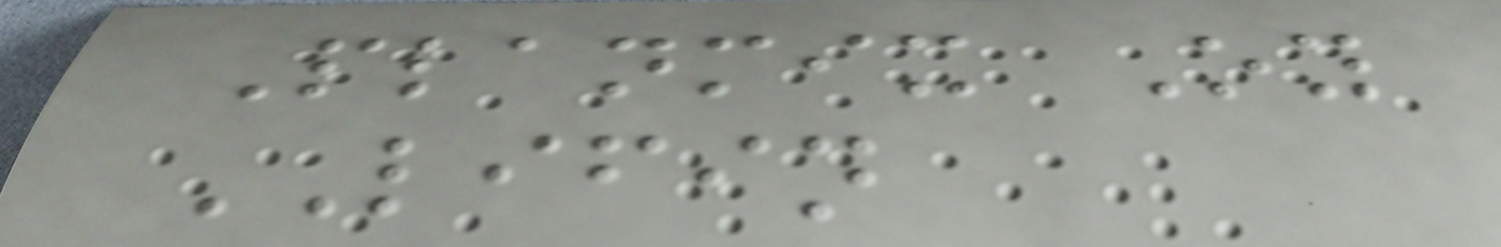Planmix Oy
LIFIN
